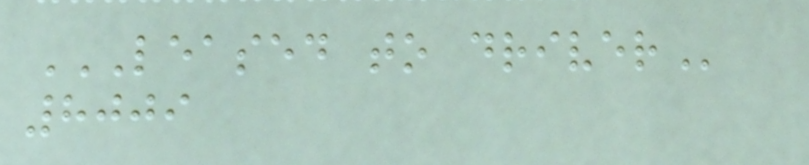LEASED TO DRIVER
8009
